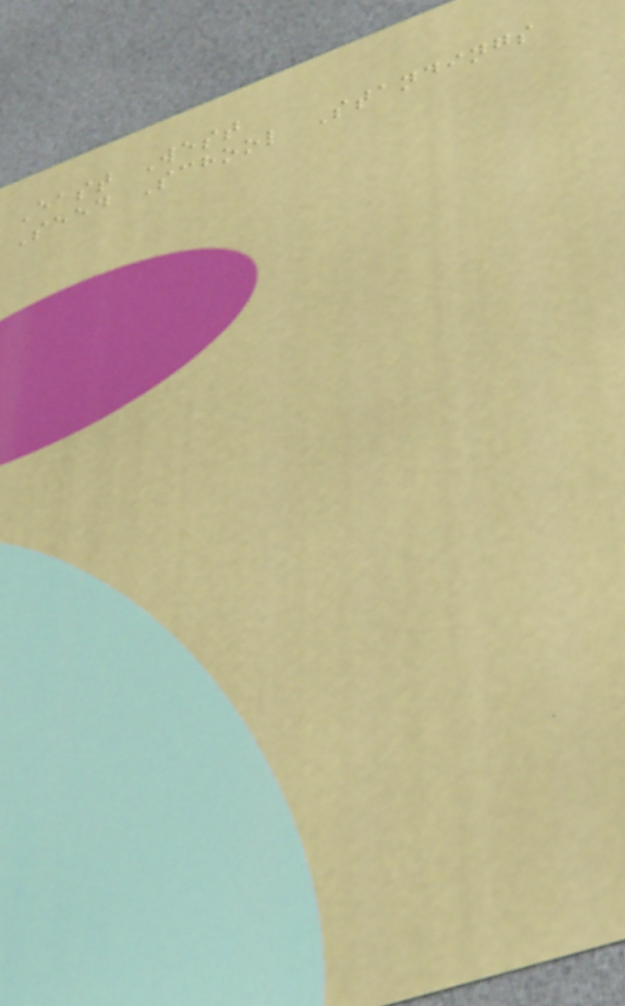East West
Seed School Standings
